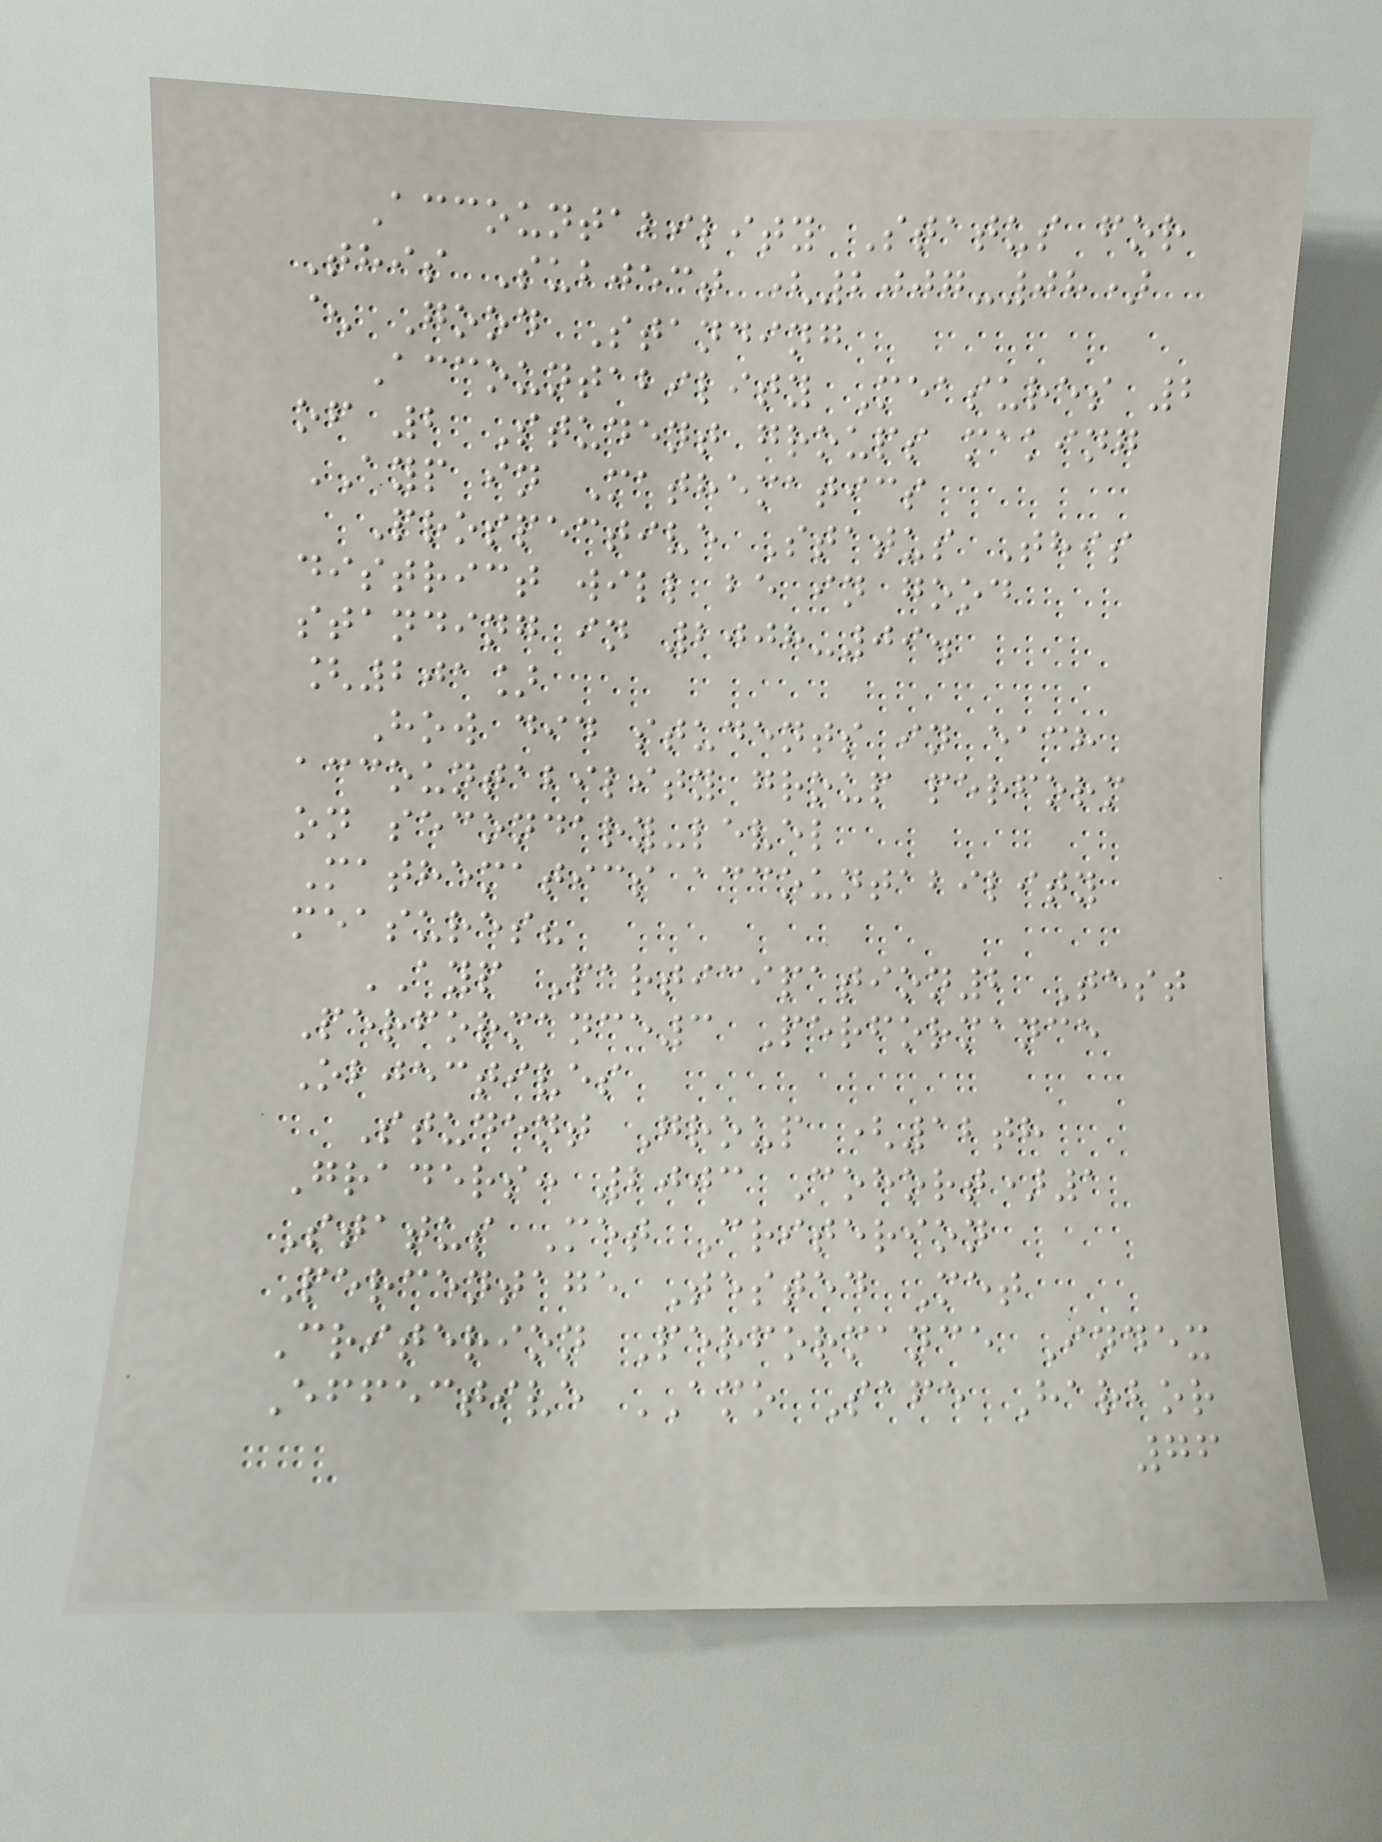Accountability Status for
This Subject (2007-08)
^ Good Standing
Accountability Measures 2
of 2 Student groups making
AYP in Mathematics
Prospective Status This
district will be in good
standing in 2008-09.
[201]
How did students in each
accountability group perform
on secondary-level
Mathematics accountability
measures?
AYP Participation2 Test
Performance3 Performance
Objectives
Student Group (12th
Graders: 2003 Cohort)1
Status Met Criterion
Percentage Tested Met
Criterion Performance Index
Effective AMO Safe Harbor
76
